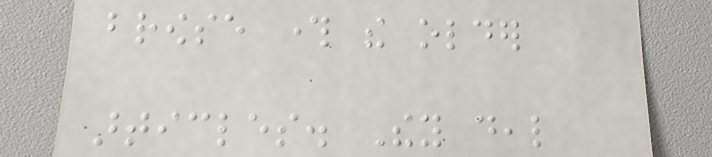browse through the older
articles. They deal
